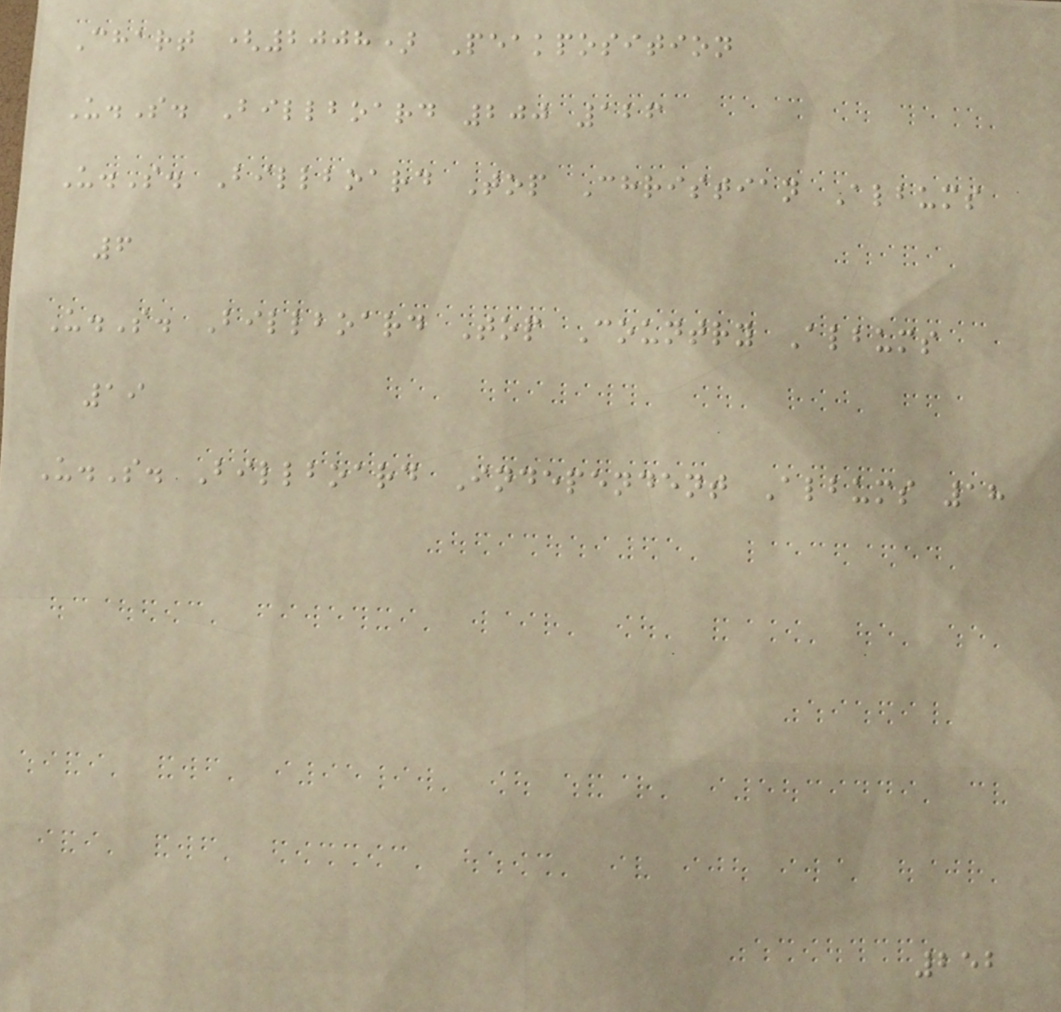Chart (2008) Peakposition
U.S. Billboard 200 126
U.S. Billboard Top Christian Albums
6
U.S. Billboard Top Country Albums
19
U.S. Billboard Independent Albums 18
252
